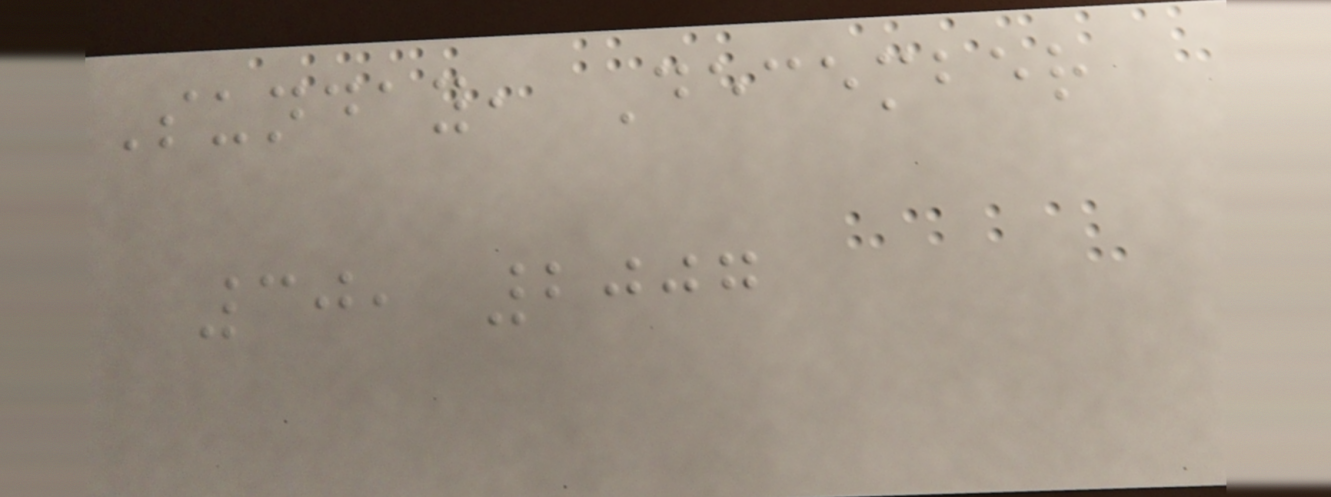Sunday, December
30, 2007
